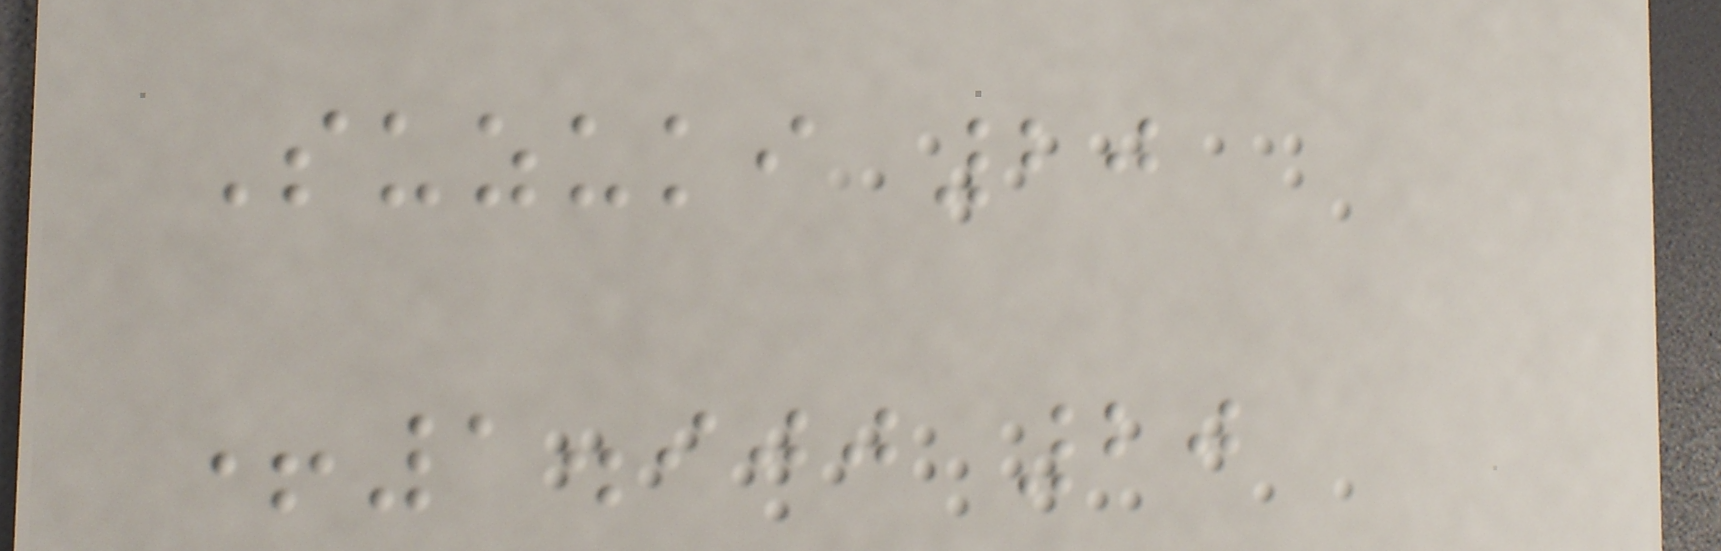Suzuki 20
+1.900 20
